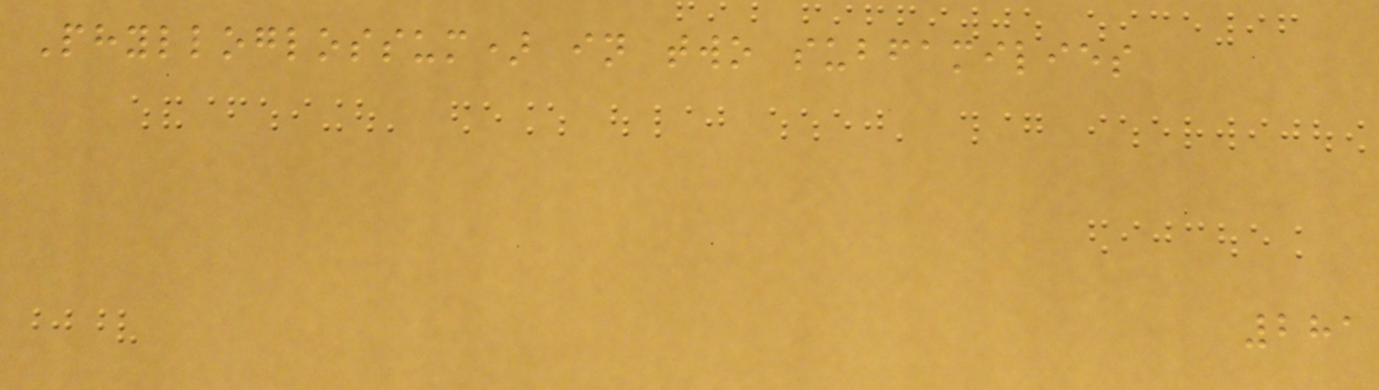Phylloglossum) in two subfamilies
281
